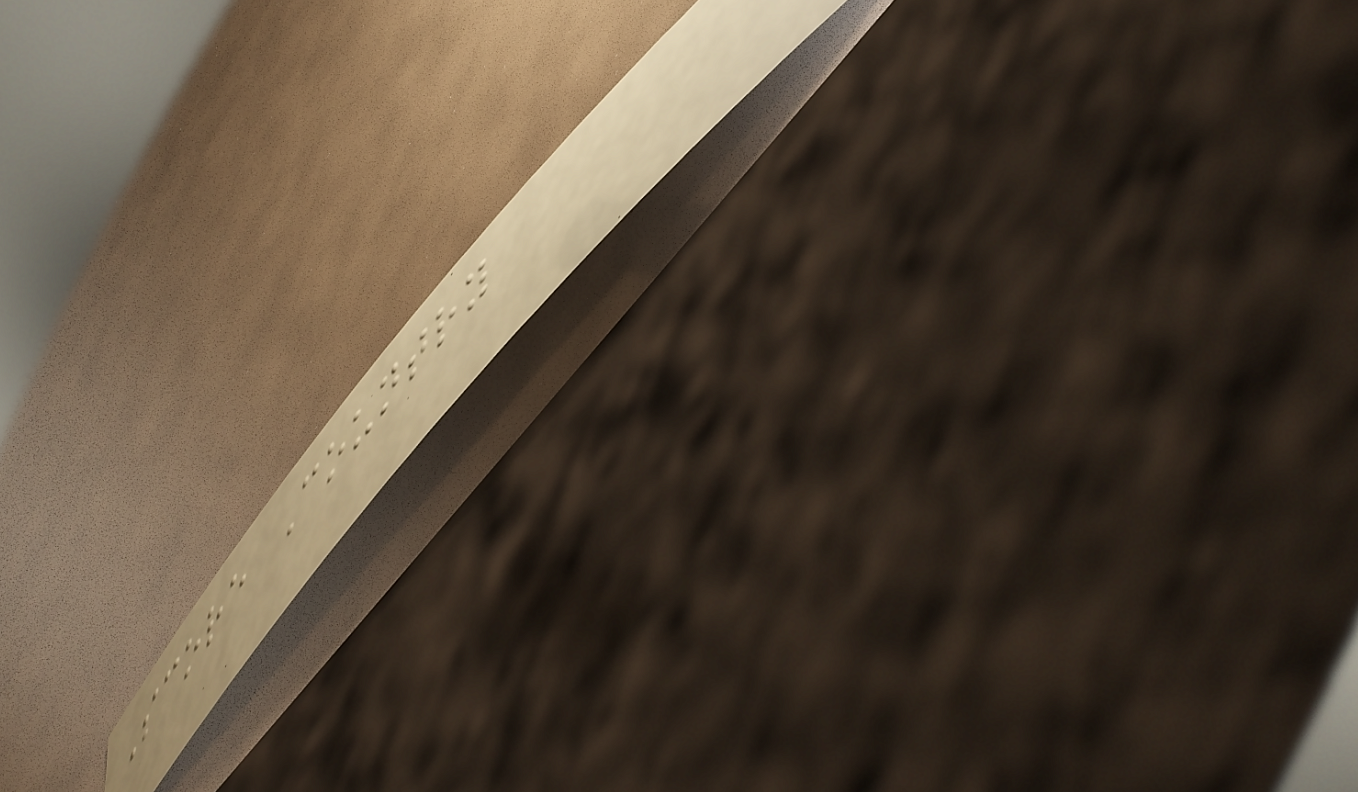Score Country
